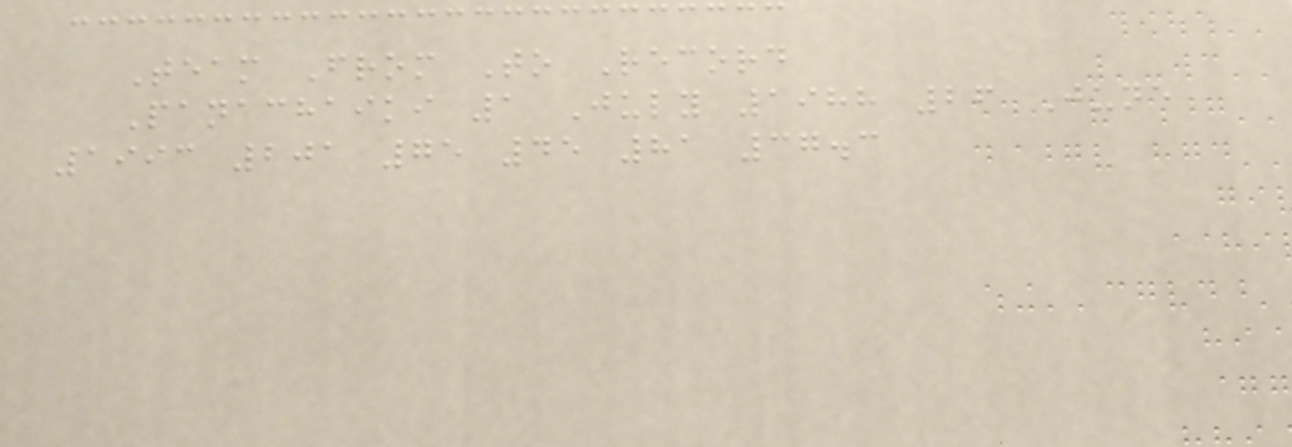Team From To Record
Panachaiki 1 July 1988 26 June
1993 201 75 45 81 37.3
